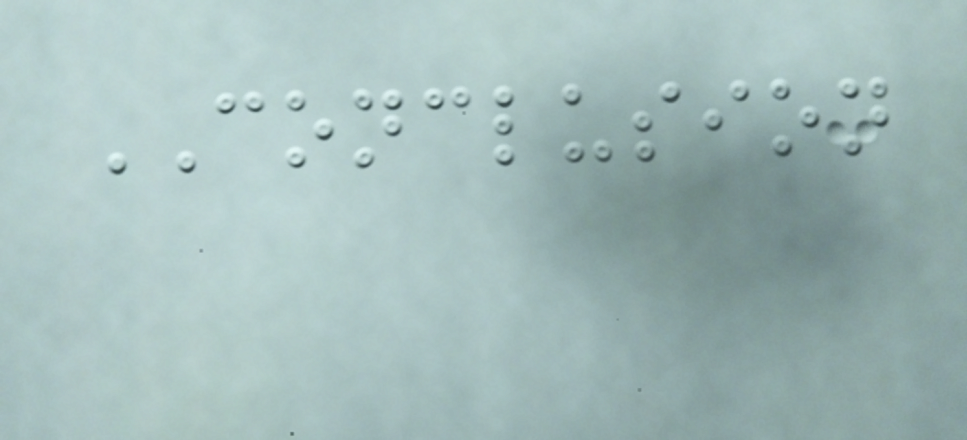CONCLUSION
